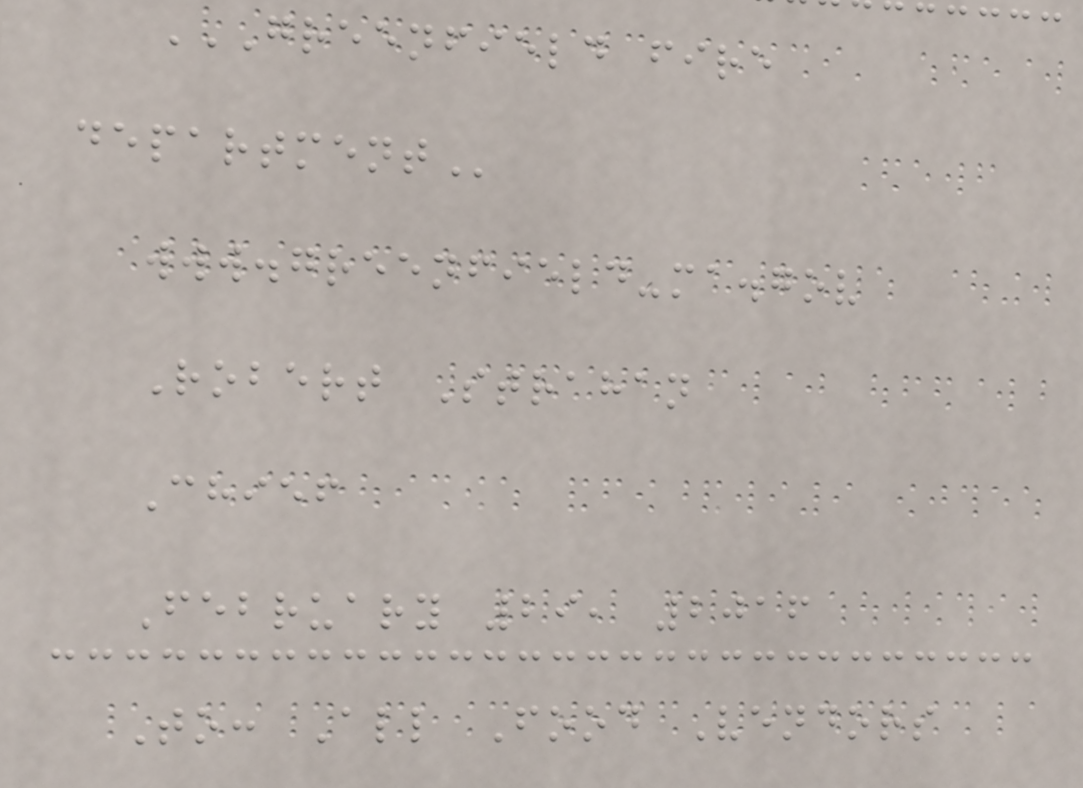GREENFIELD FIRE
DEPARTMENT
www.greenfield-ma.gov
Robert Strahan
Chief
February 29, 2016
To: All Food Vendors
